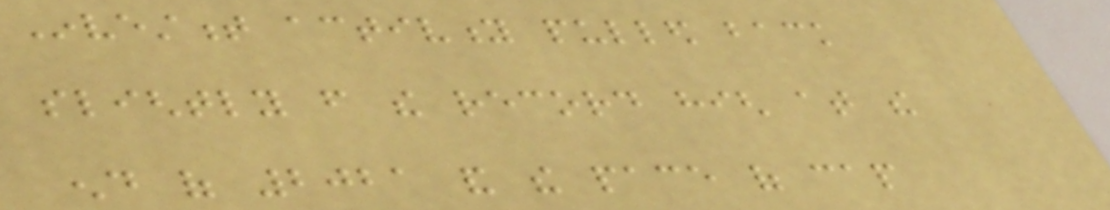Investment activity pulled back
slightly from the record high at the
end of 2021 and the pace of cap
